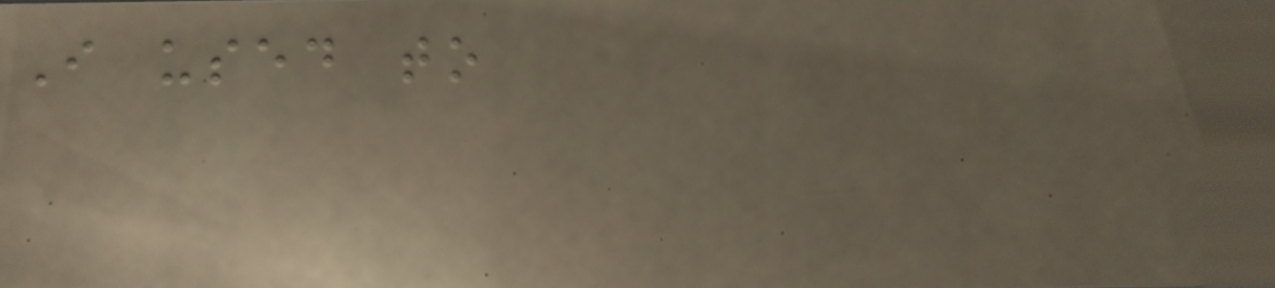I used to
